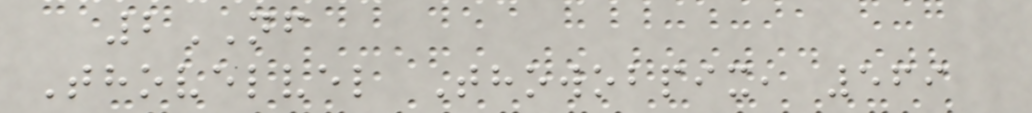2NF
Thovelvel Thowobpix, 569
